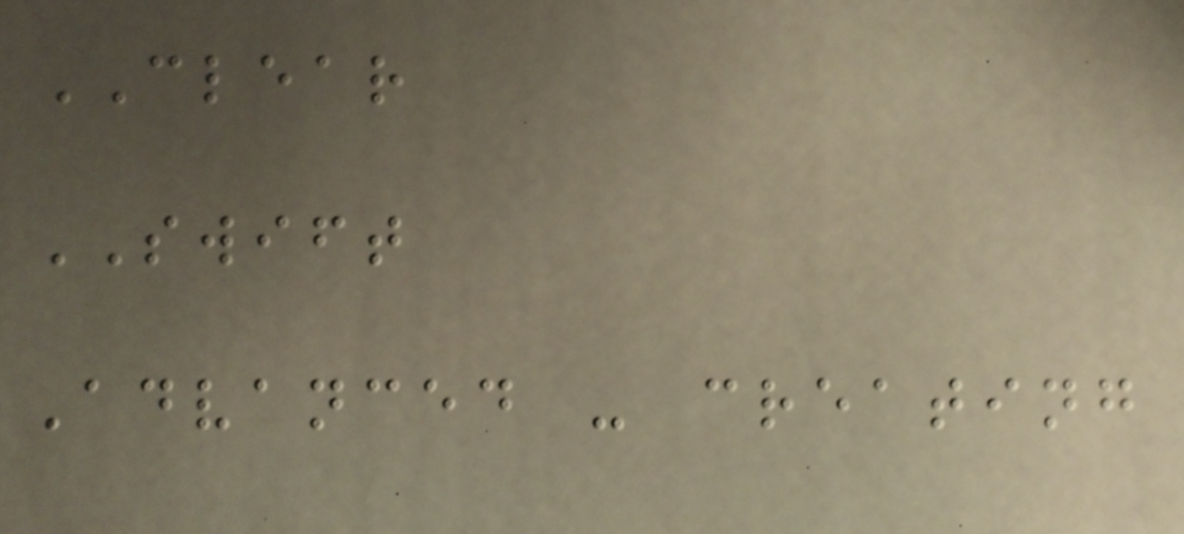CLEAR
SWIFT
Advanced - creating
